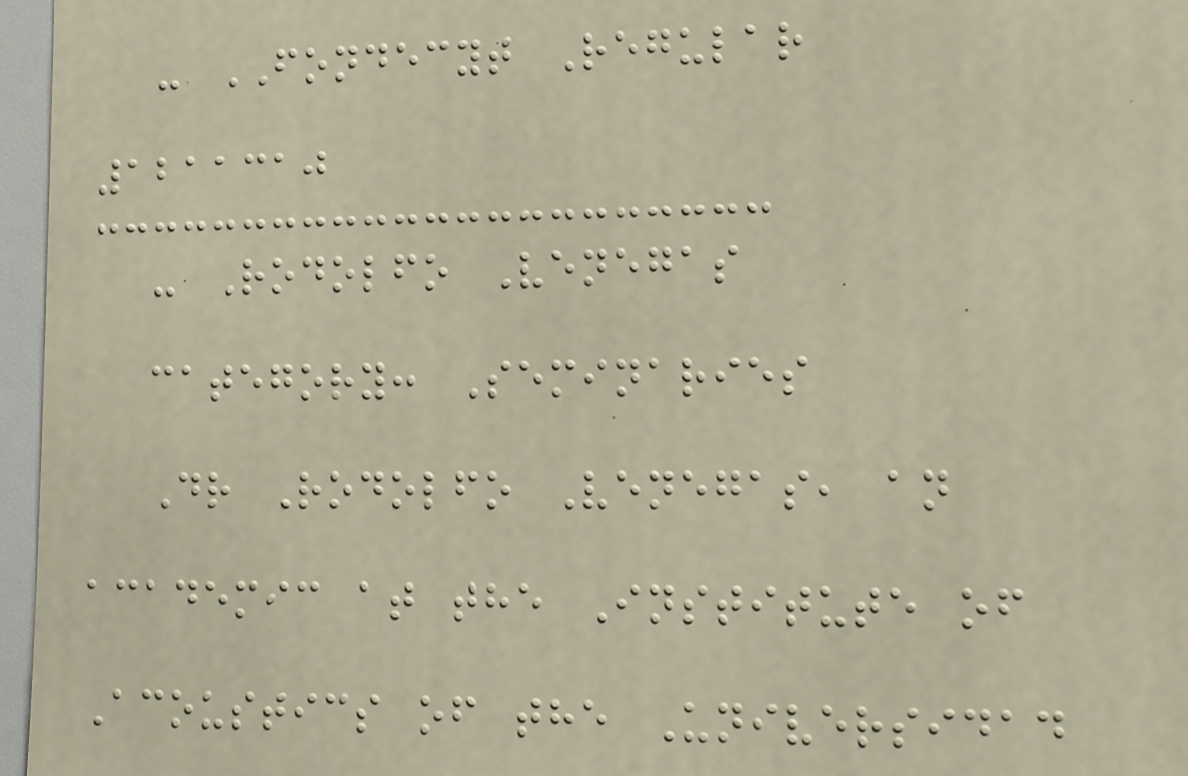- FONDECYT Regular
1211310
- Rodolfo Venegas
category: Seminaries
Dr Rodolfo Venegas, an
academic at the Institute of
Acoustics of the Universidad
